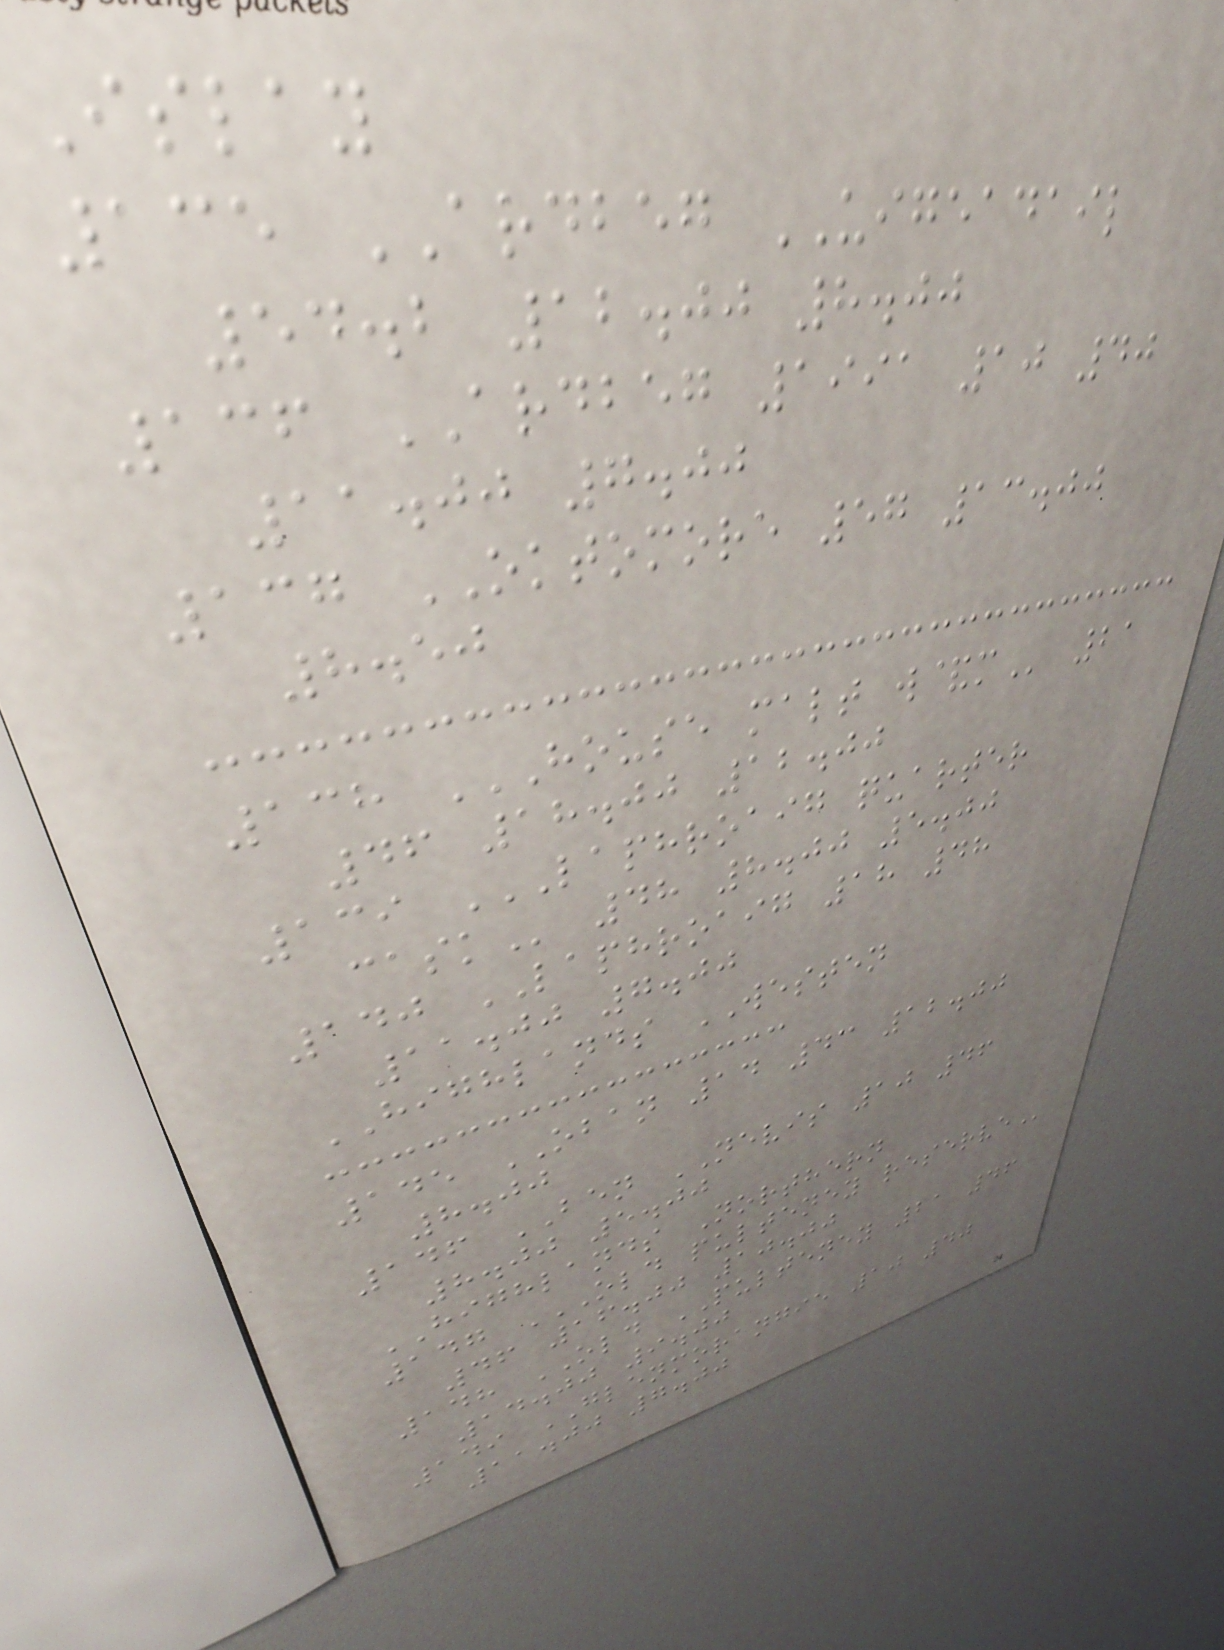Islay
135 ARDBEG UIGEADAIL
54.2 12.00 8.00
136 ARDBEG 1991 10 40
11.00 7.00
137 OKTOMORE 57 13.00
8.50
138 HOUSE MALT W&M 21
46 18.00 12.00
139 LAPHROAIG QUARTER
CASK 48 8.00 5.00
140 LAPHROAIG 18 48
11.00 7.00
HIGHLANDS WESTEN
145 OBAN 14 43 12.00
8.00
146 BEN NEVIS 10 46
8.00 5.00
HIGHLANDS Northern
147 OLD PULTENEY RESERVE
46 16.00 10.00
148 OLD PULTENEY 21 46
14.00 9.00
149 GLENMORANGIE 10 40
11.00 7.00
